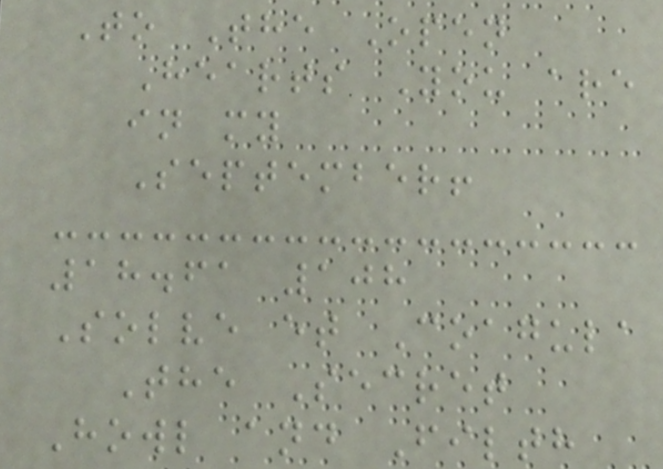To The Open
Hearts You are
in my
September!
18.61 108
Solve et Coagula
The Secret
Howl and Filth
